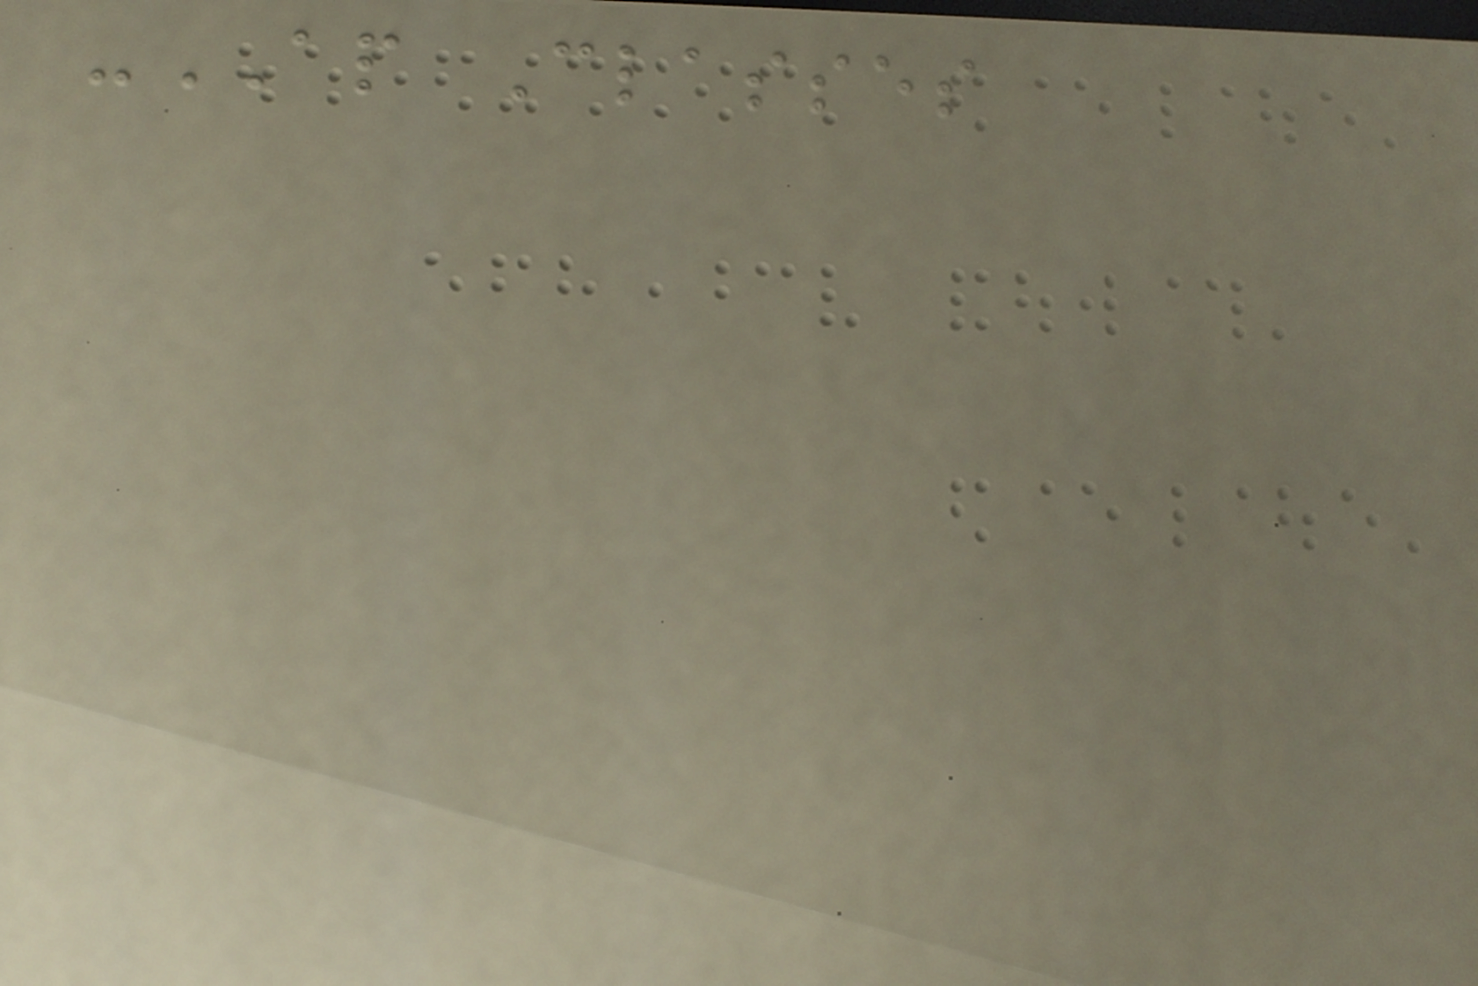-AP Classes
